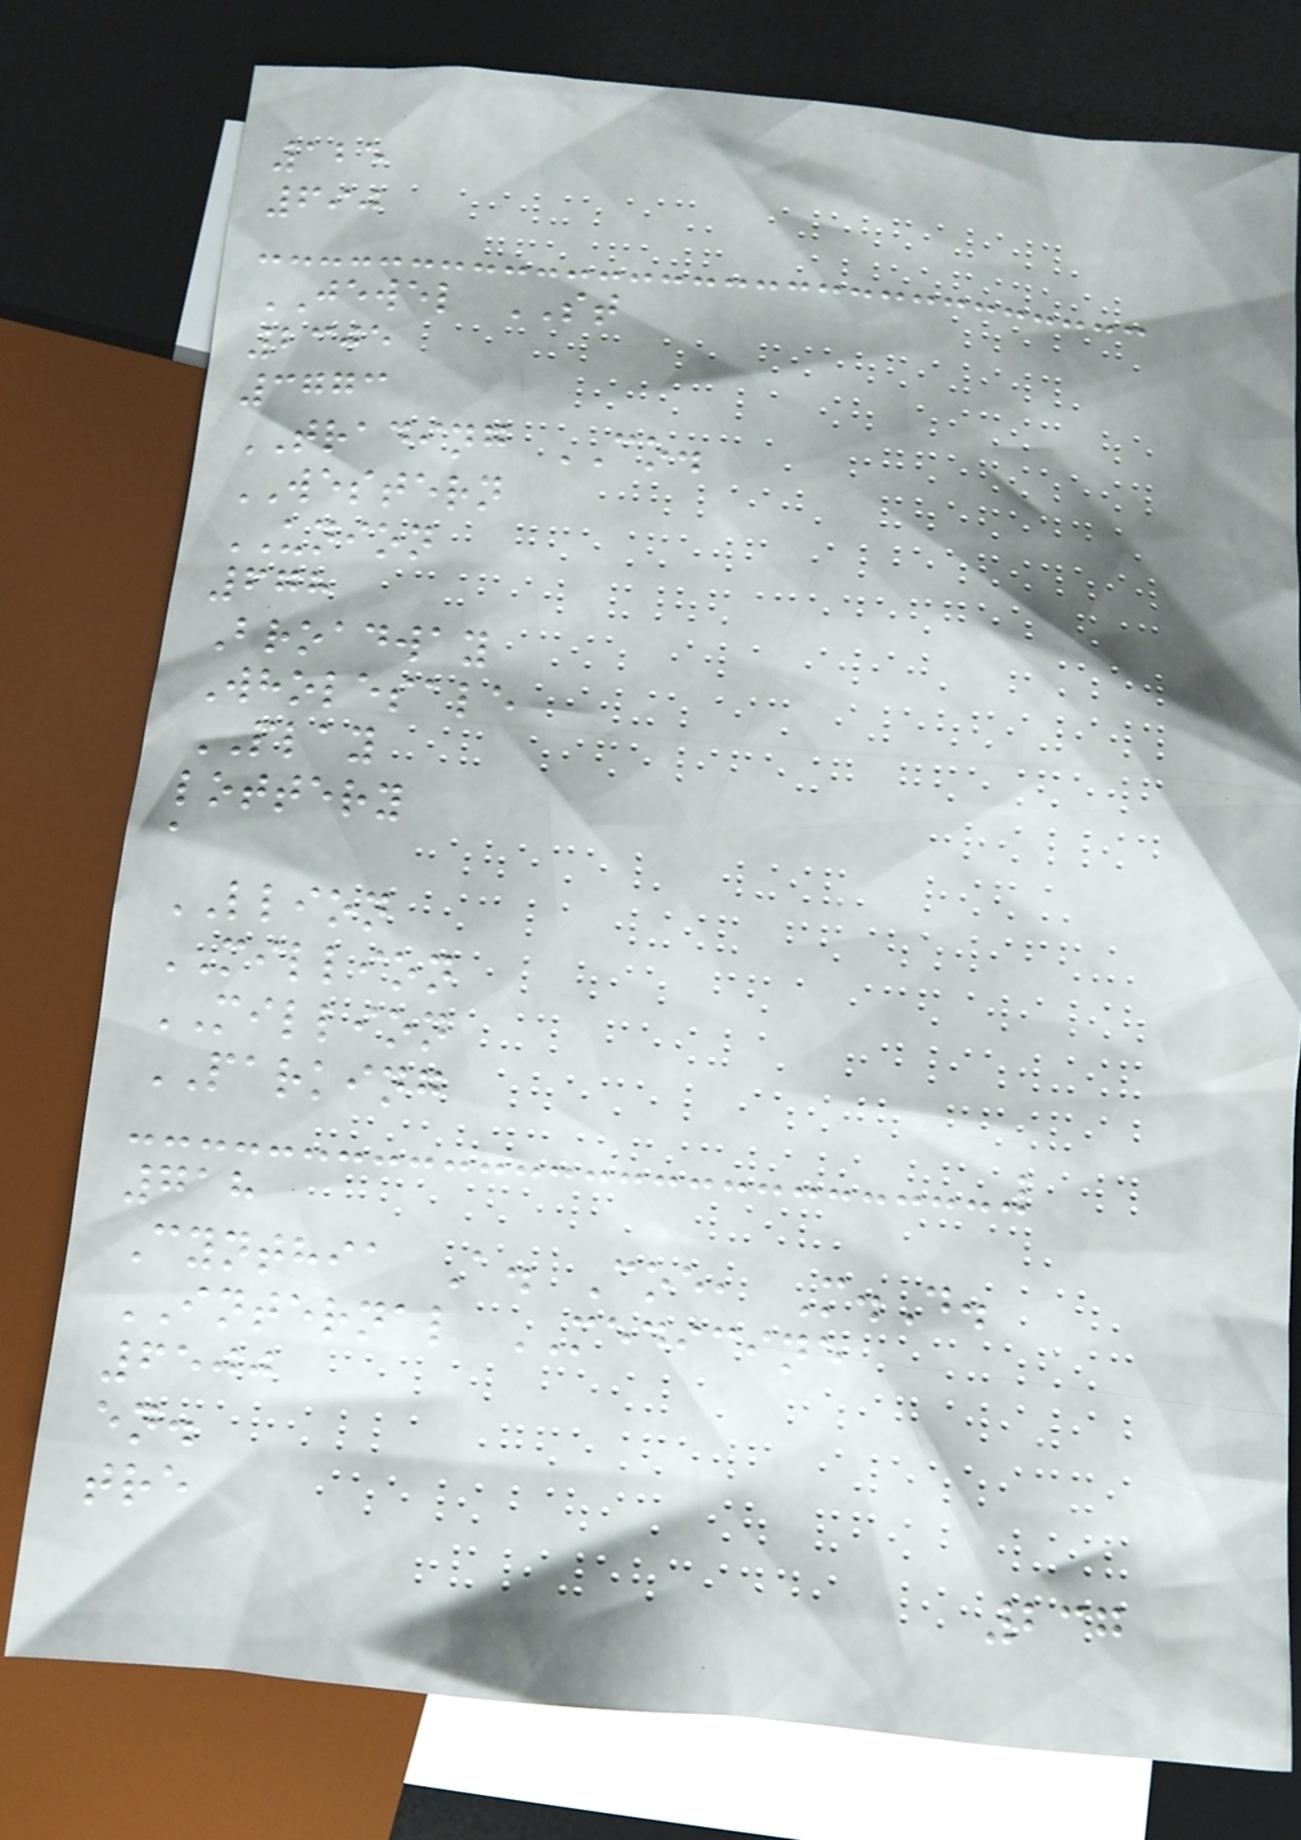125
690
JEWEL ST
2305
3773
TRADING CO.
WESTERN
UNION
678
Broadway
Wholesale
PLAY
lottery
a
LLION
MILLION
MILLION
PARKING
718
Cynthia A. Coe, M.D.
INTERNAL MEDICINE
6500
en.
tre
237
